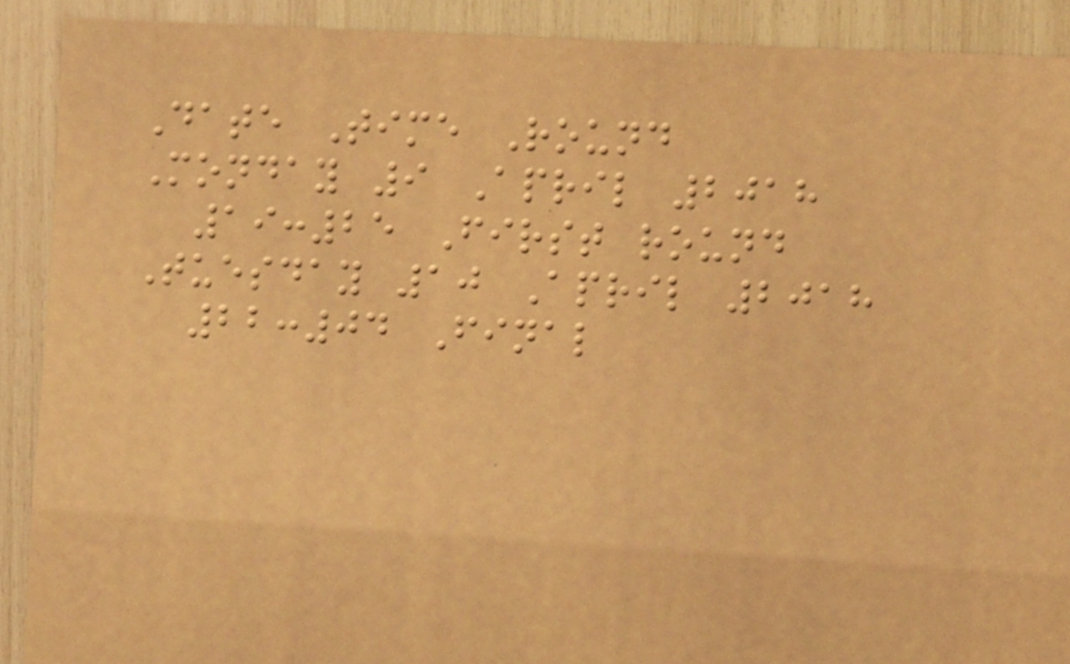Date Time Round
Monday 9 April 2018
19:25 First round
Tuesday 10 April 2018
22:04 Final
